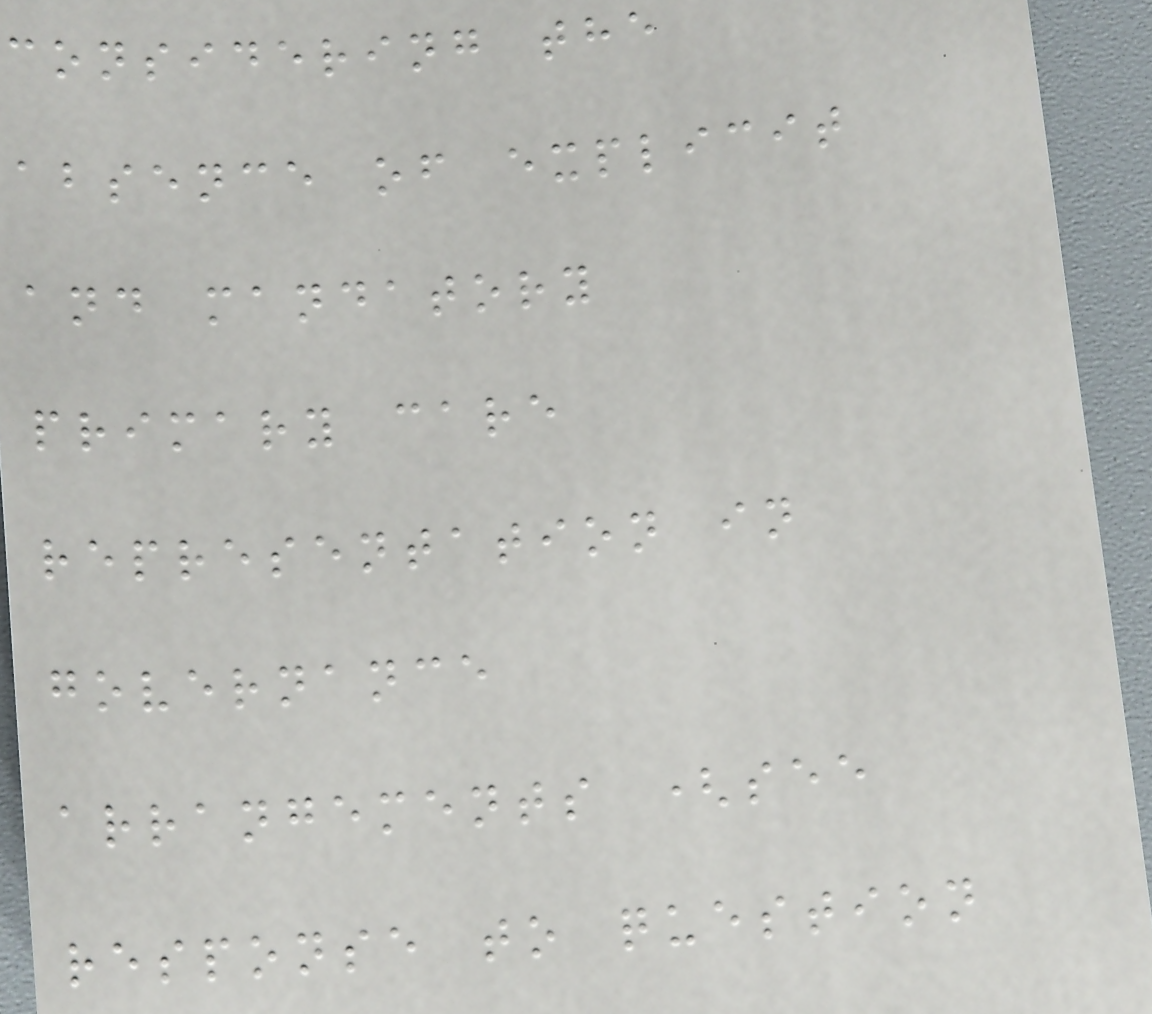considering the
absence of explicit
and mandatory
primary care
representation in
governance
arrangements (see
response to question
